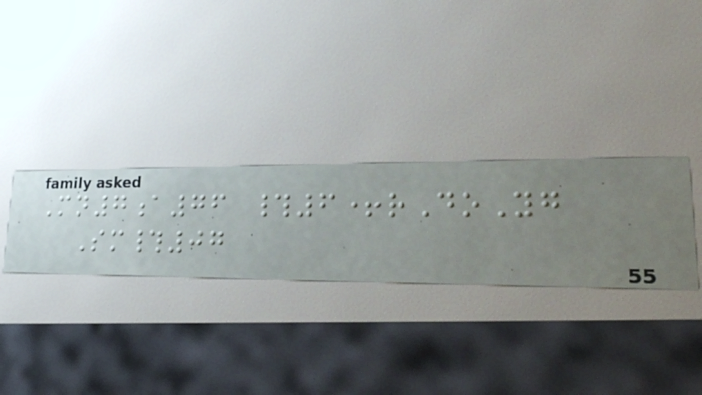Mn7a76 #6+rDoYg
Sm#07
